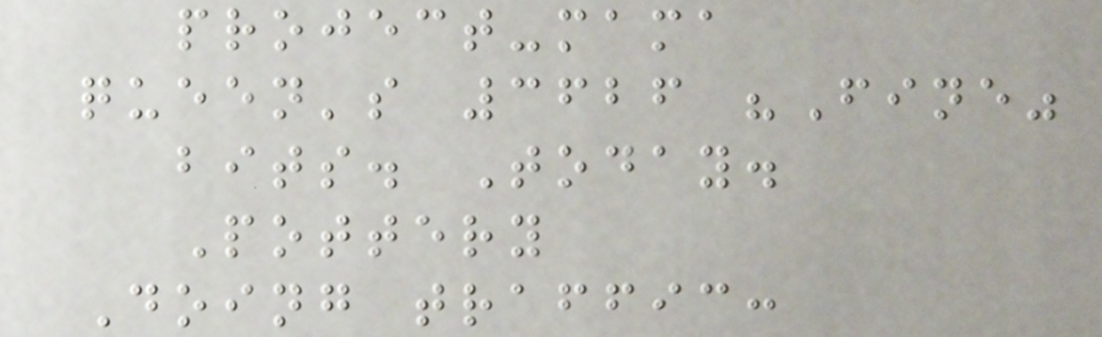project-mama
queen's 3626 "Fine"
bits. Today.
Pottery
Doing traffic:
